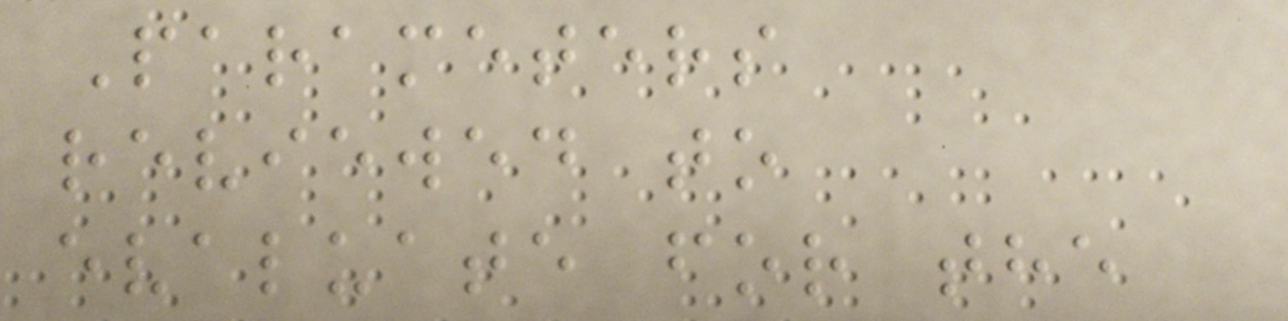Parameters
reviewed to
evaluate for the
